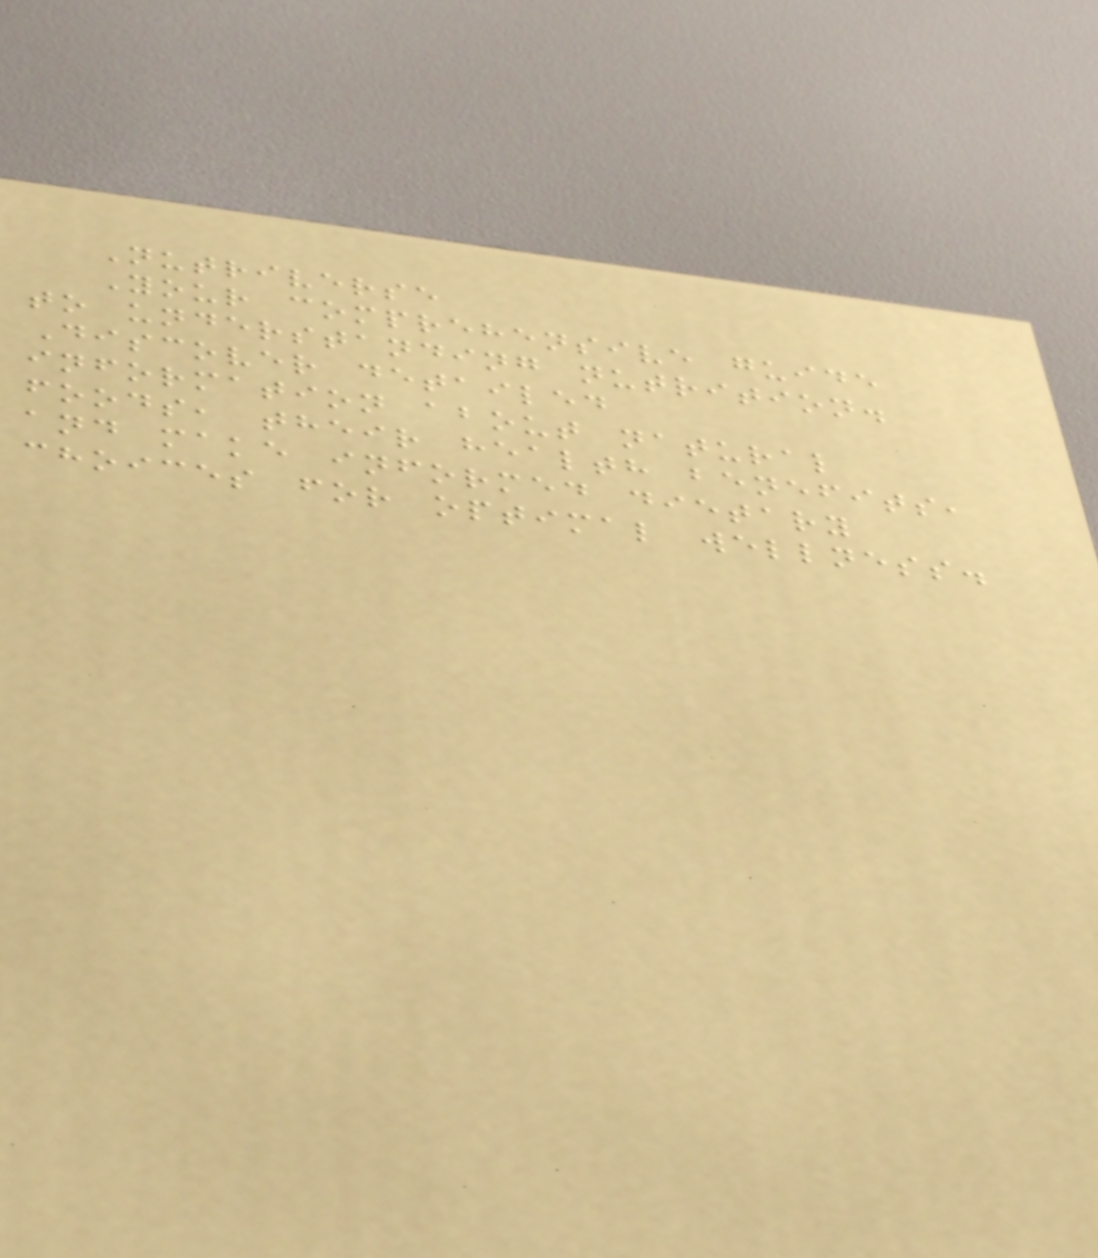Nutriverse
Your comprehensive guide
to understanding nutrition.
Discover detailed
information about natural
foods, their health benefits,
and make informed dietary
choices for optimal wellness.
